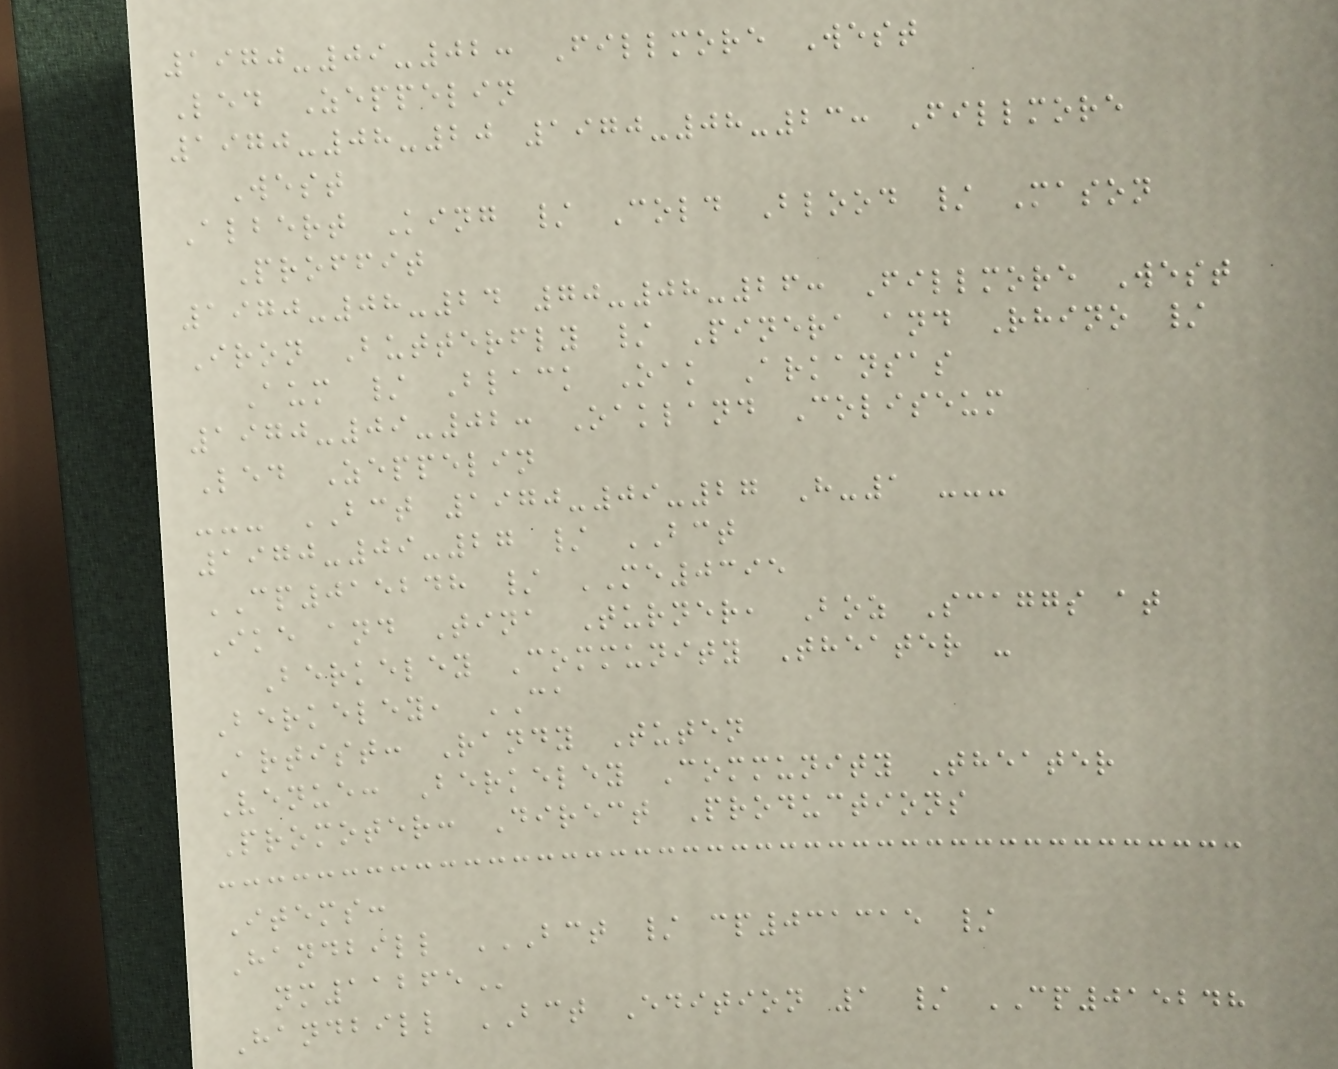1970-09-02: Fillmore West
Led Zeppelin
1970-08-20 1970-08-23: Fillmore
West
Albert King / Cold Blood / Mason
Proffit
1970-08-24 70-08-26: Fillmore West
Iron Butterfly / Pinera and Rhino /
Aum / Black Oak Arkansas
1970-09-02: Oakland Coliseum
Led Zeppelin
--- BCT 1970-09-27 H-1 ---
1970-09-27 / BCT
CP015248 / ME0395
Ike and Tina Turner, Boz Scaggs at
Berkeley Community Theater -
Berkeley, CA
Artist: Randy Tuten
Venue: Berkeley Community Theater
Promoter: Direct Productions
Items:
Handbill BCT / CP031315 /
NM11265
Handbill BCT Edition 1 / CP015248
